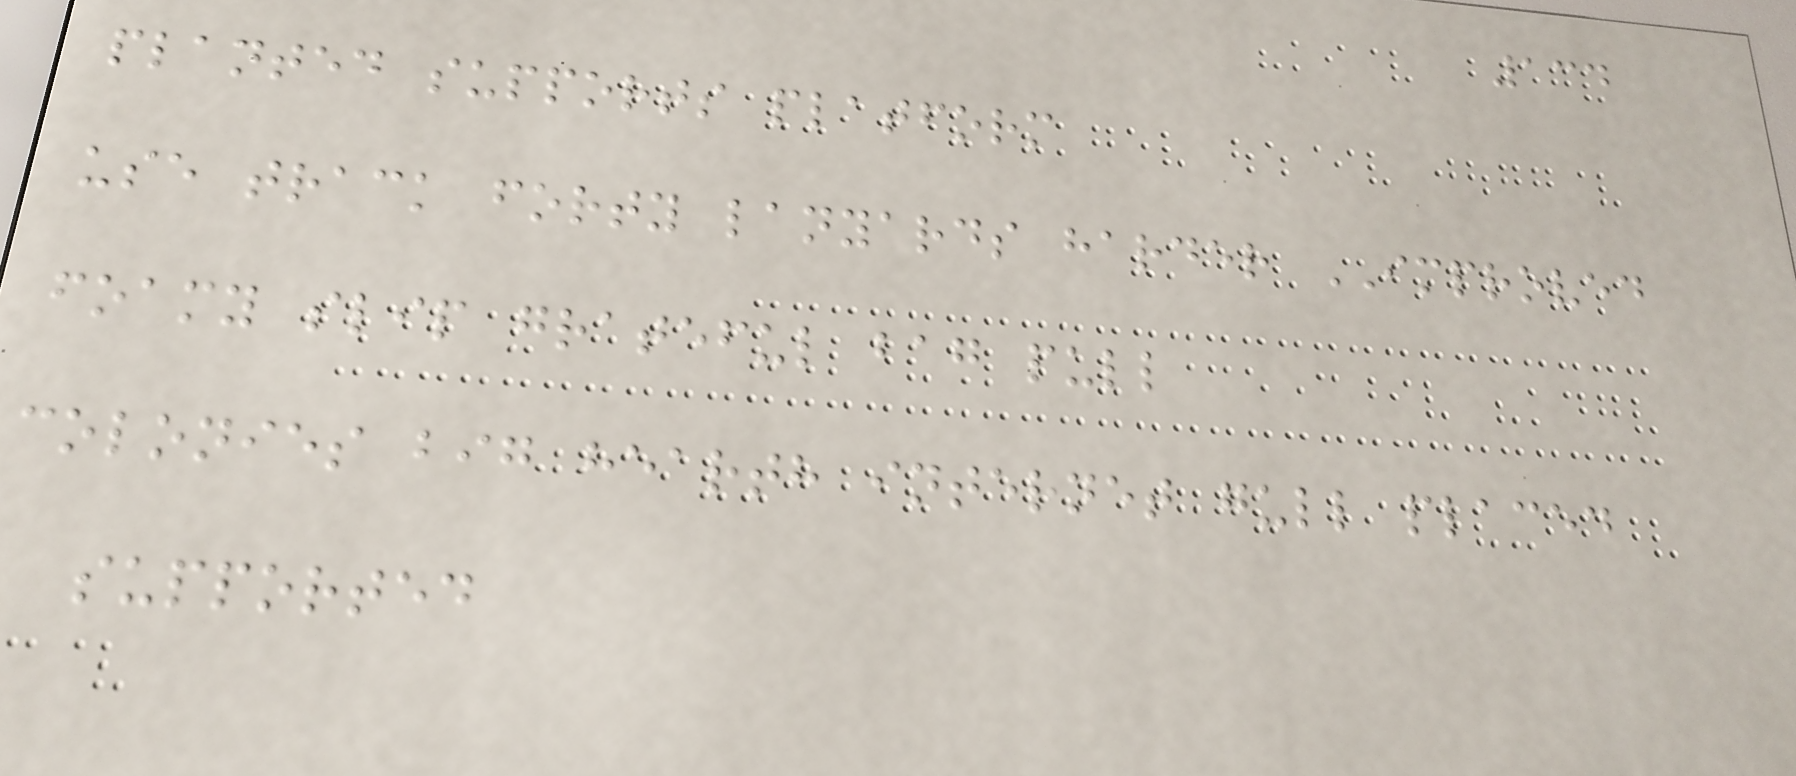134
planted supports platform
use track forty lanyards harder IMPROVED
foamy slip grateful bag pull
colonies big hearth internet gull placed
supported
